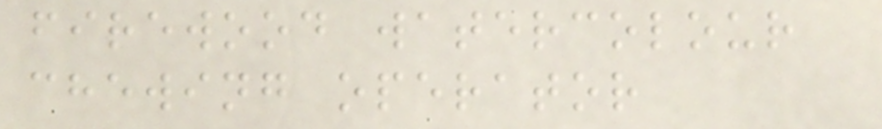firewood watercolour
chewing operator
